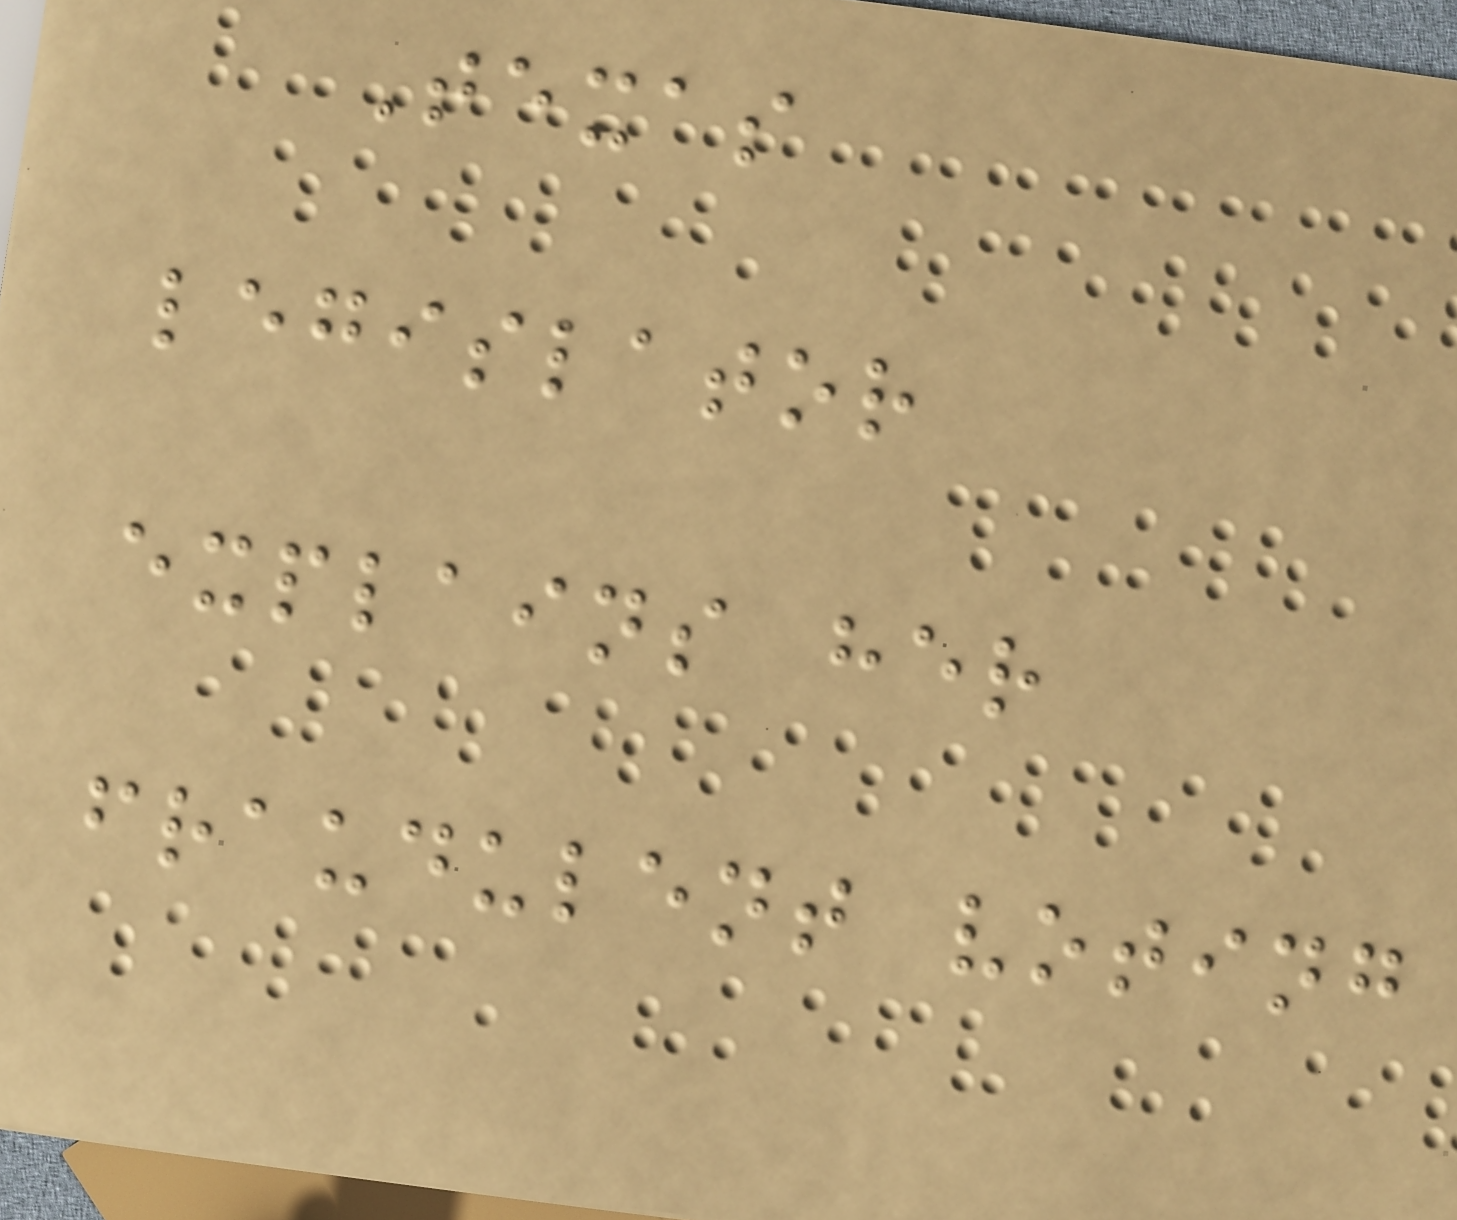Texas
legislator
explains her
fraudulent voting
